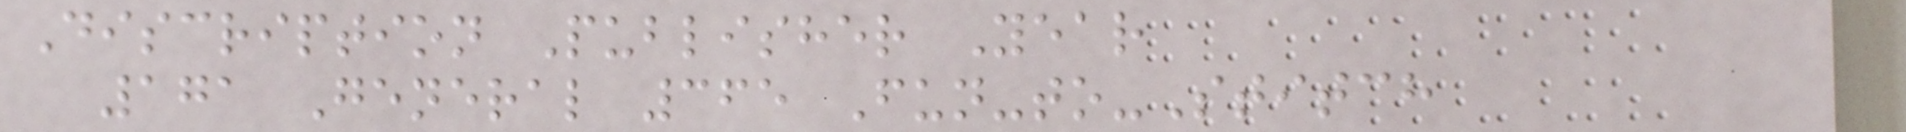Discription Publisher Year
171 General 365 Fun-to-Stitch
